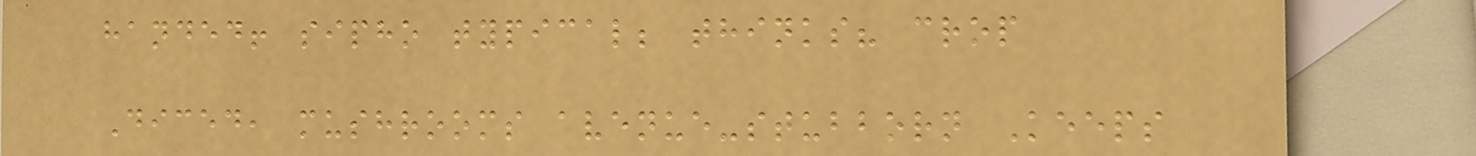handed! sipho typical; thinks? crop
Diced, mushrooms avenue-stubborn Keeps
